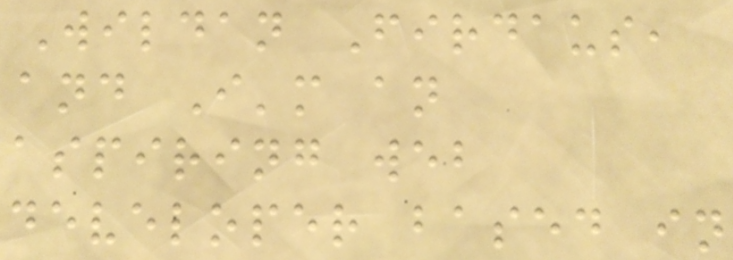Wildan Firdaus,
and I'm an
aspiring web
developer based in
